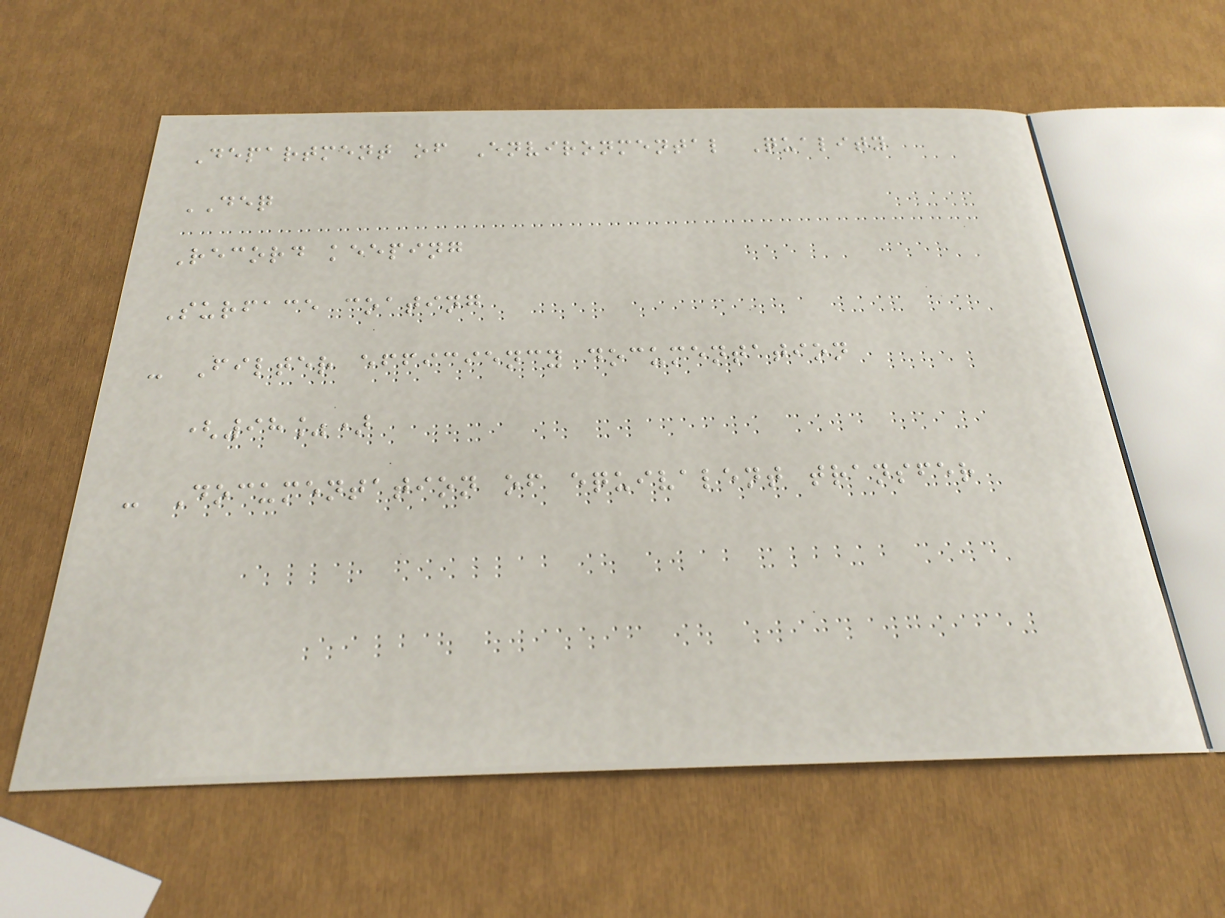Department of Environmental Quality
DEQ
Record keeping
Surface coating
- Filter efficiency documentation
(98%)
- Documentation of equivalent transfer
